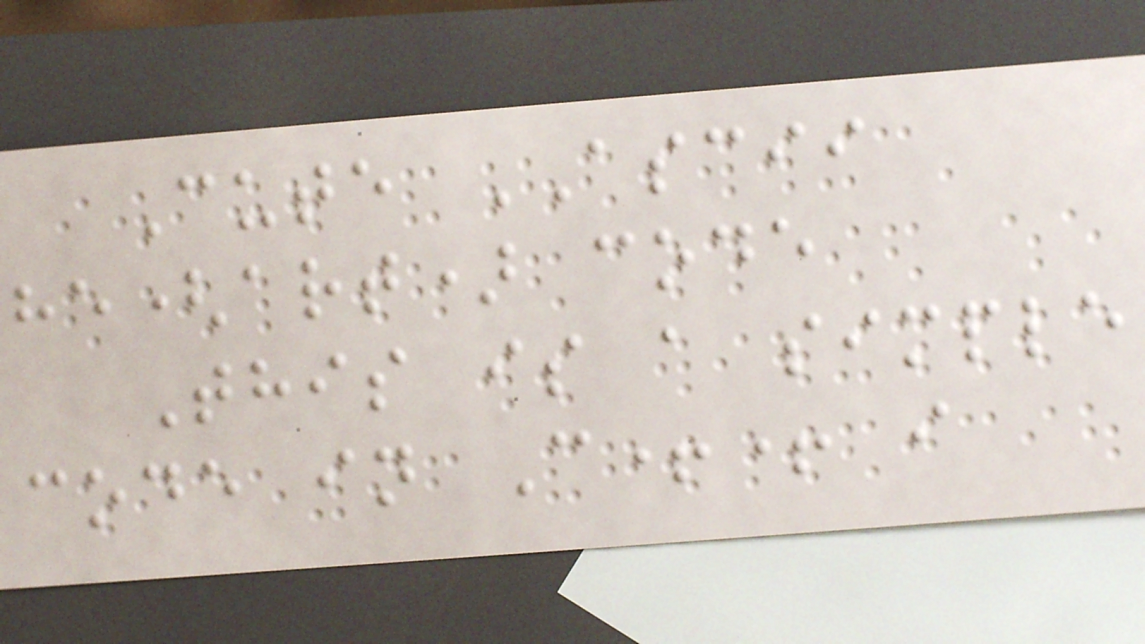Cute ASCII
he(art) code
This is a simple
code in C++ i
